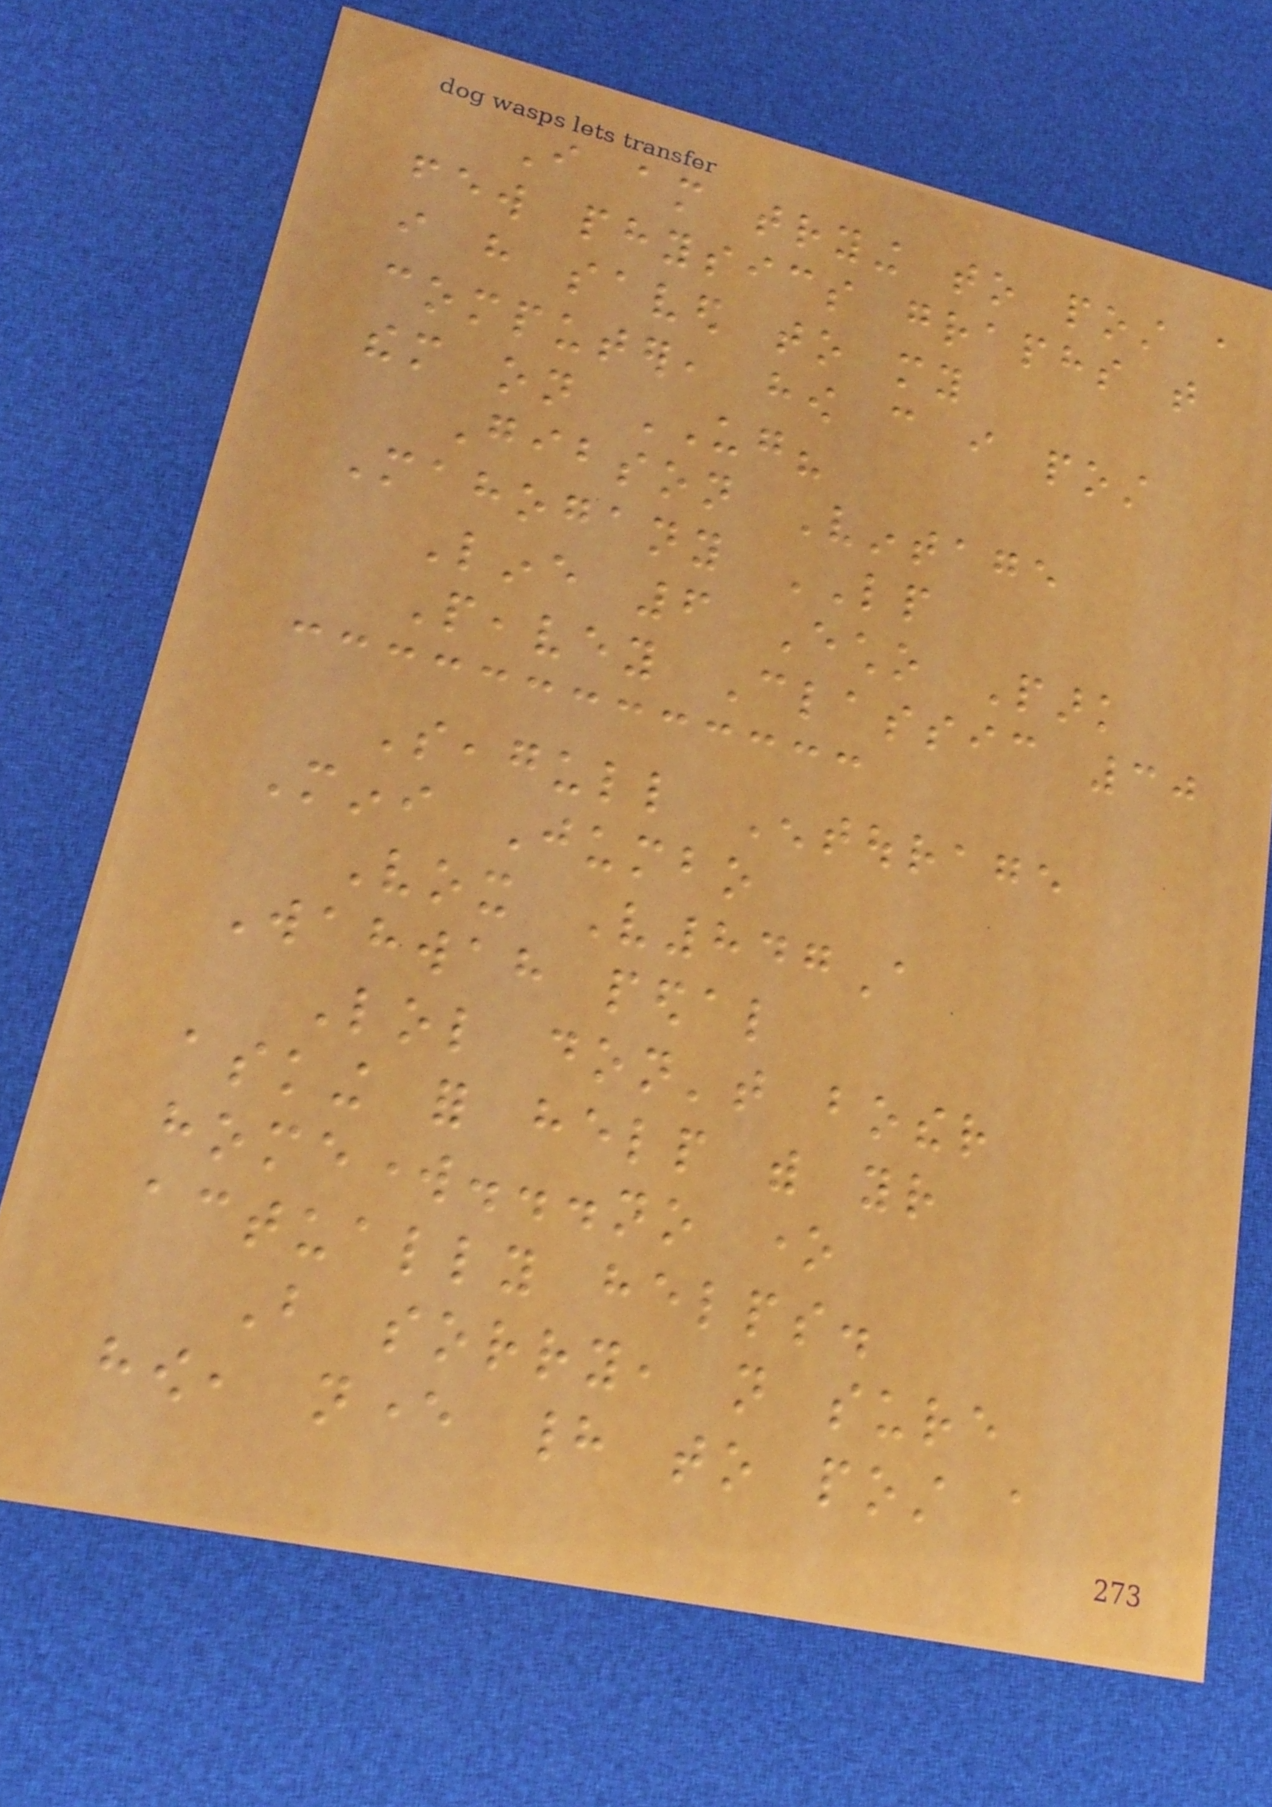I am trying to post a
few physics graphs that
i have saved to my
computer, how can i post
them on UG?
Gibson Vintage
Mahogany LP
Line 6 Echo Park
Peavey Classic 30
Seagull Entourage
Mini Jumbo
Vox V847A
Wahwah pedal
Lol don't bother
asking for help with your
homework...no one
actually helps.
But sorry, not sure
how, never had to post a
